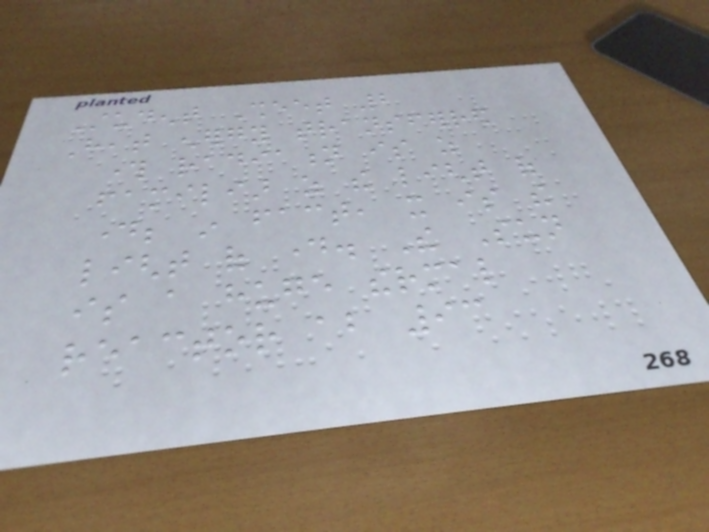Student Sheet 2
Heat energy transferred
through radiation is as
familiar as the light of
day; in fact, it is the
light of day. The Sun
is a huge thermal
reactor about 93
